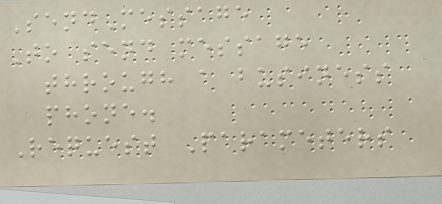SendMessage
To send message
through a business
phone.
Request Parameters
